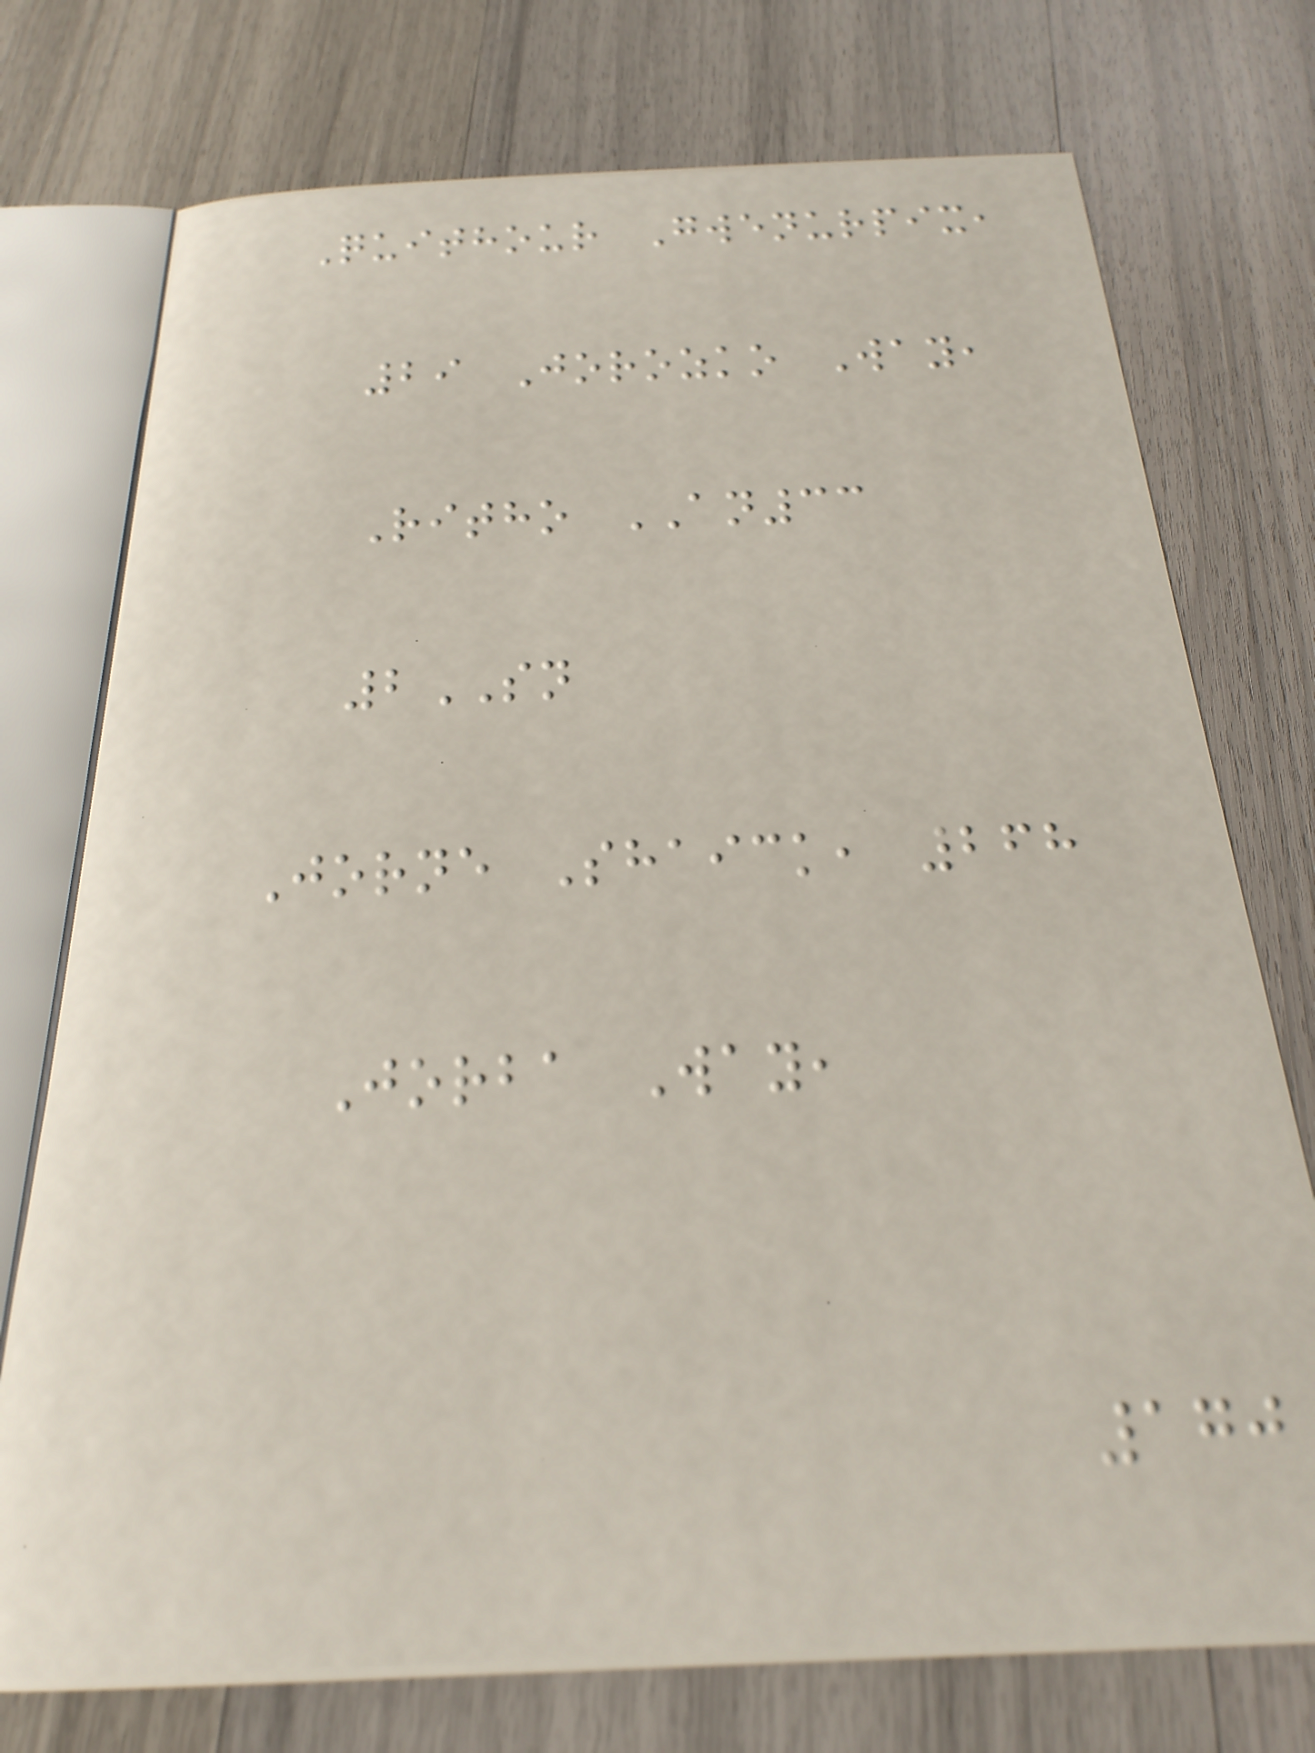Quithour Gwenurpix,
29 Jorozko Way,
Ritho AN33
2SN
Jorne Shaick, 268
Jorba Way,
170
